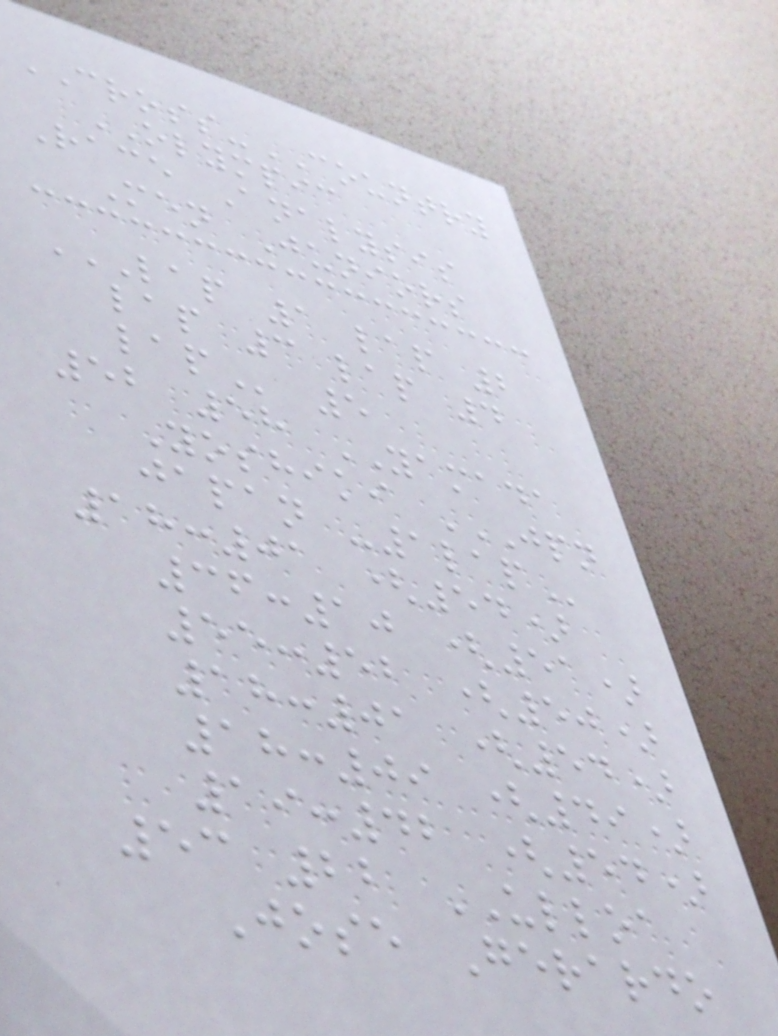CROSS-COUNTRY
OLYMPIC
Race Analysis
Men Juniors
LAP 1 LAP 2
LAP 3 LAP 4
LAP 5
52 58 YAMADA
Yoshiki JPN
JAPAN -1LAP
18:01 (54)
36:10 (51)
55:52 (50)
18:01 (54)
18:09 (49)
19:42 (54)
53 22 ULLOA
Jose Gerardo
